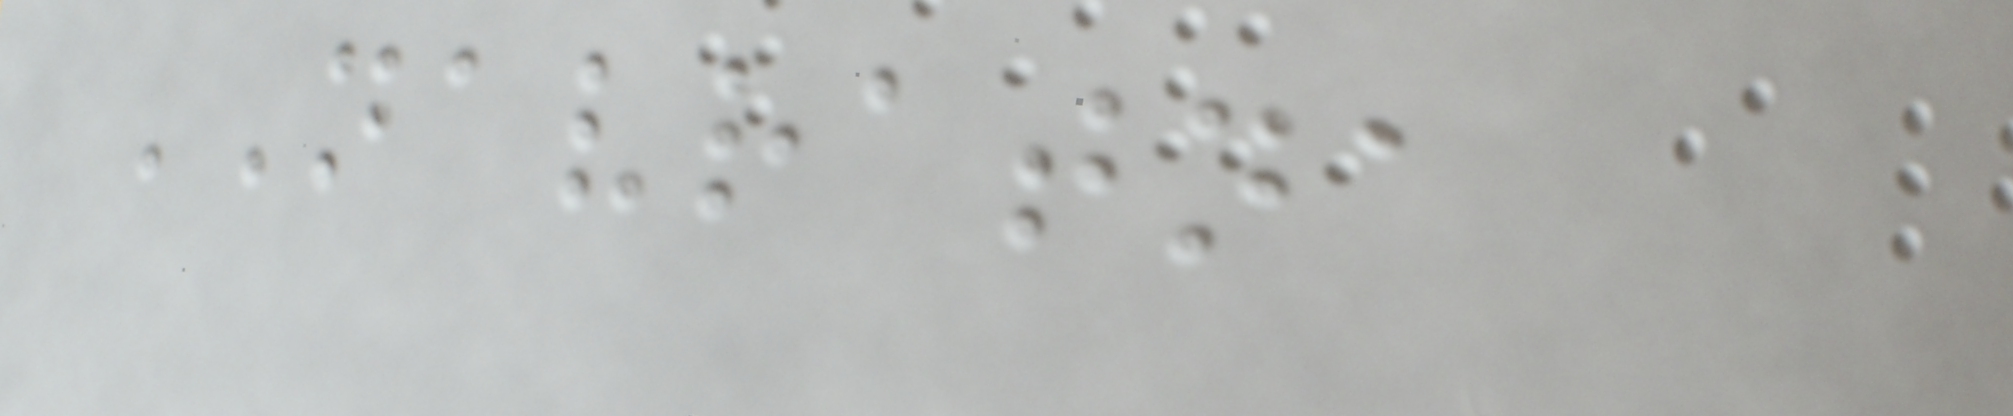NAVRATNA
